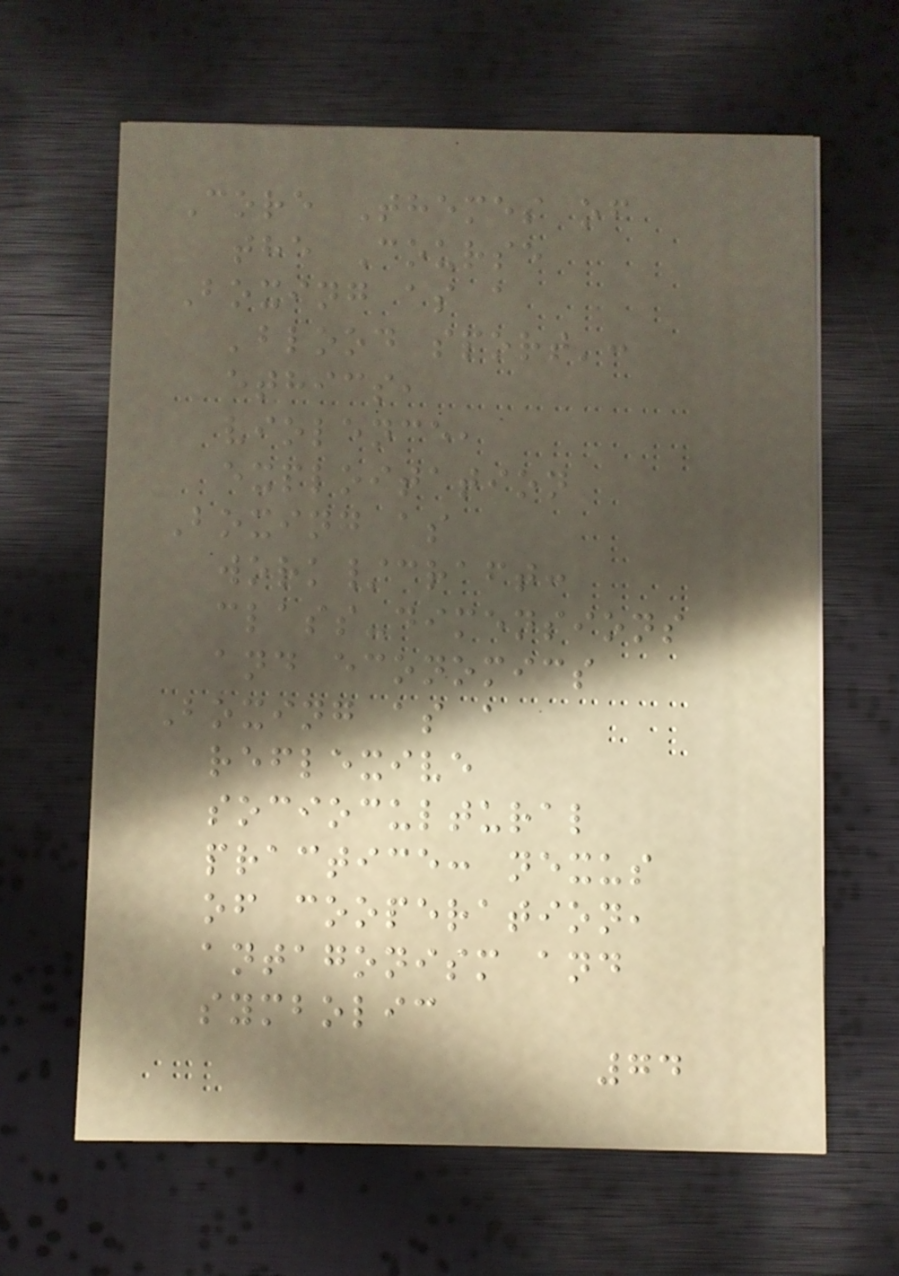Core Themes of
the Course
Boxing as a
'blood sport':
ethics,
violence,
exploitation
Boxing as
work/craft:
class-dimensions
and economics
Boxing as a
reflexive
sociocultural
practice: nexus
of cooperation,
antagonism and
symbolic
74
